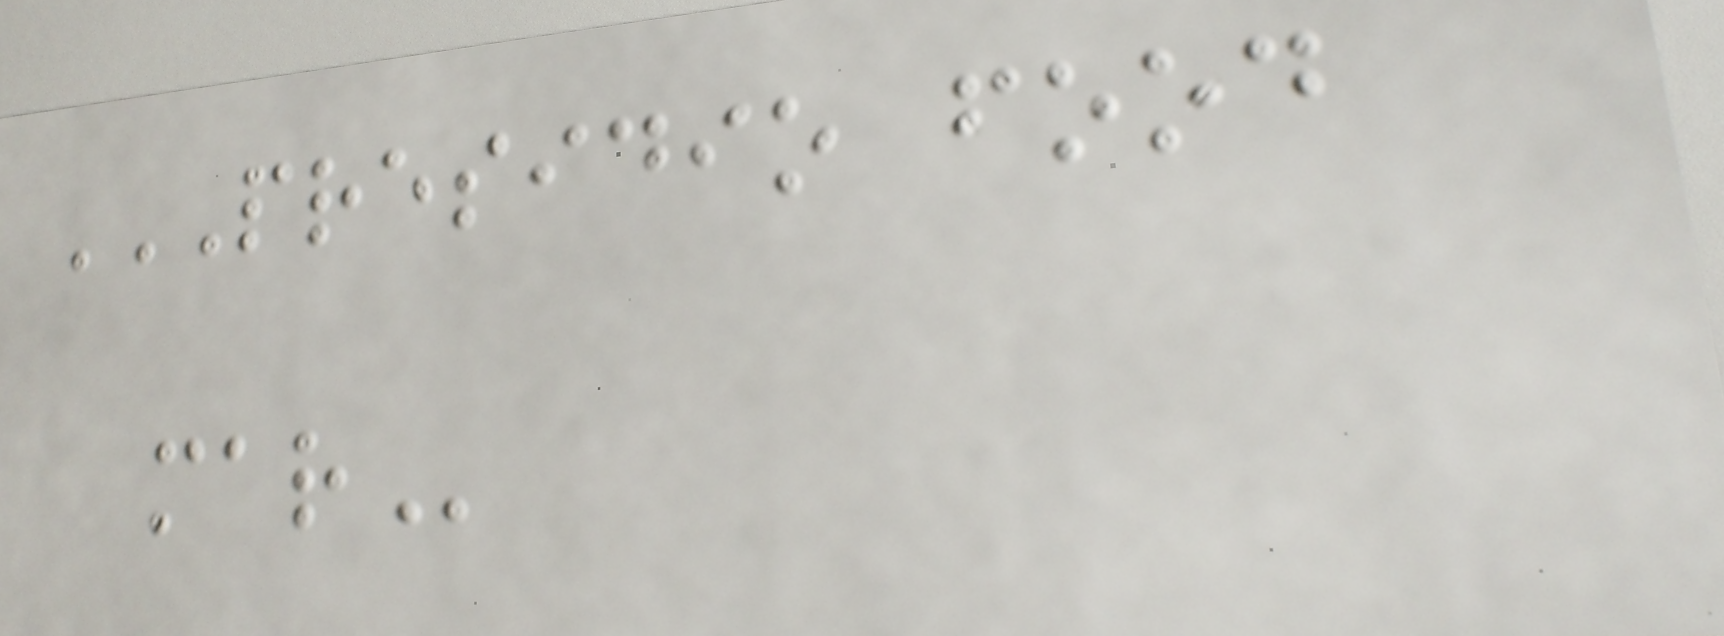PRESIDIO FOOD
MAR
